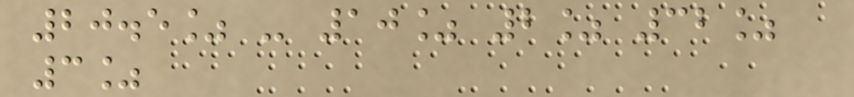20.5% - 10% 2% 32%
3%
